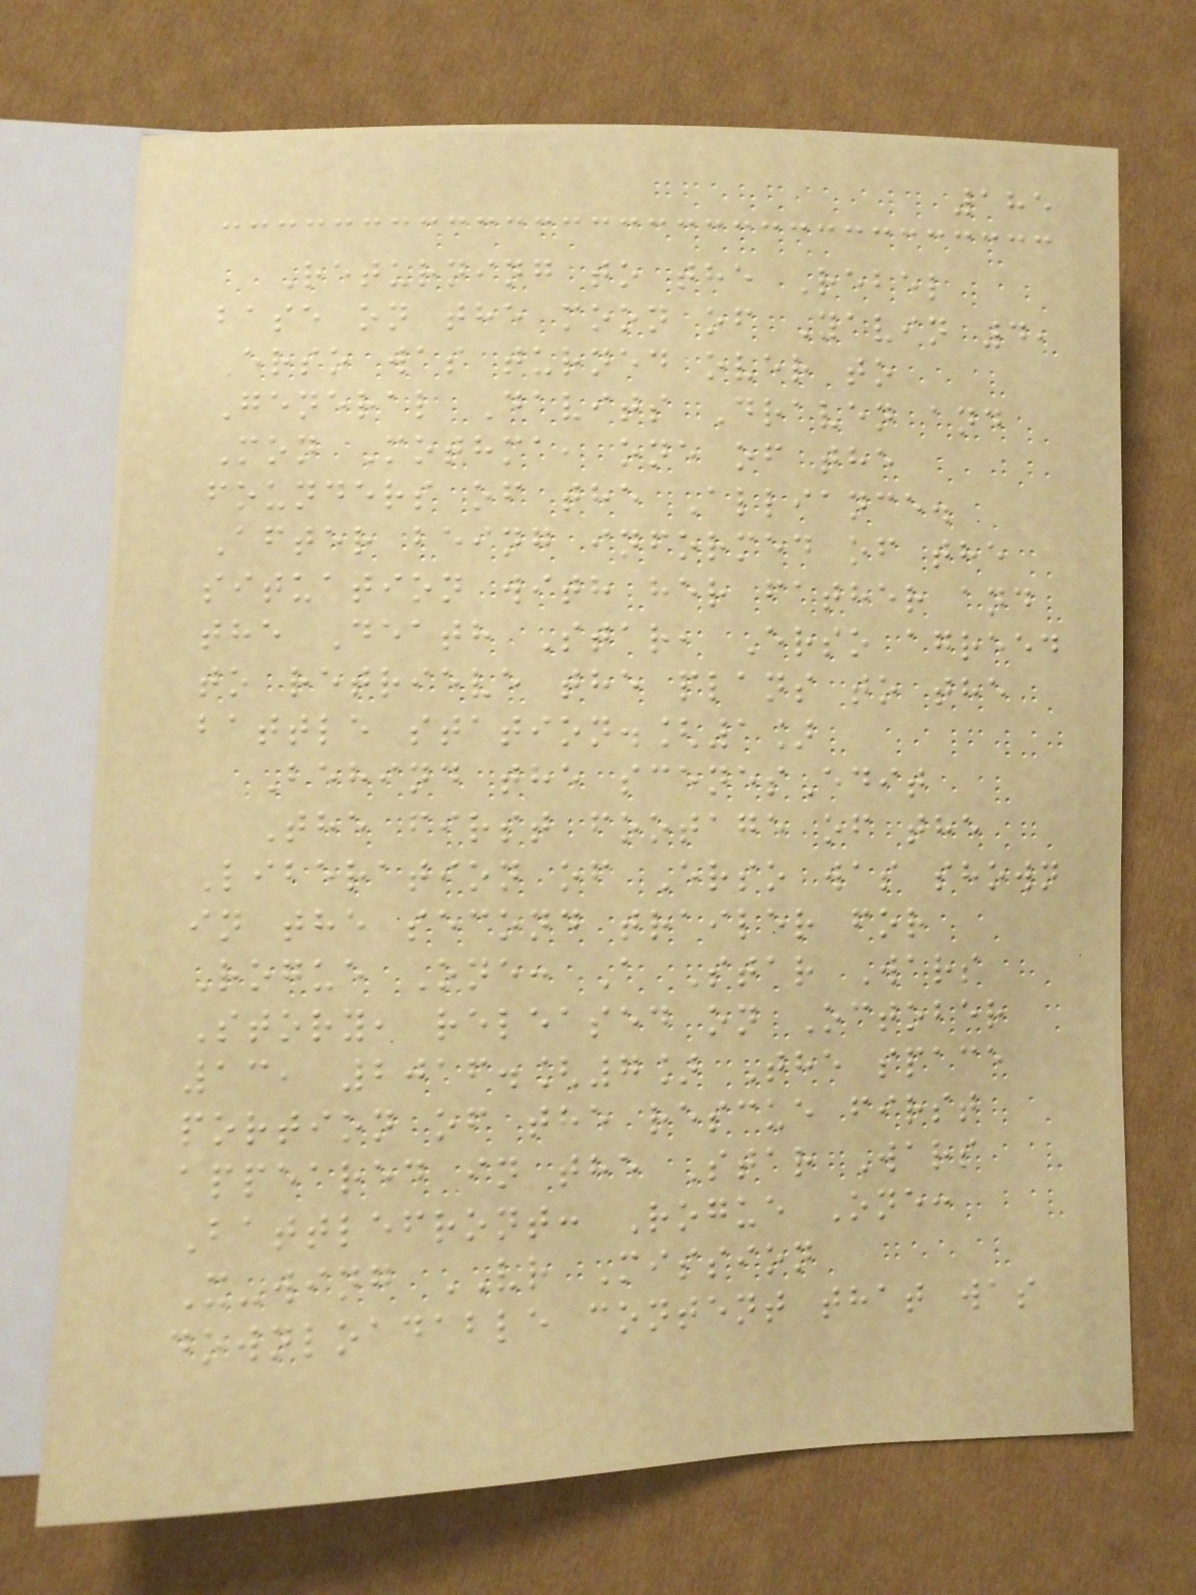185
Returning to the Rebel
base on the moon of Yavin 4,
Erso was turned over to
General Davits Draven and
Mon Mothma, one of the
founders of the Alliance.
After being informed of the
situation with her father and
the Death Star, Erso agreed
to retrieve the plans to the
battle station.[1]
Behind the scenesEdit
The first footage of the
Liberation of Erso was shown
in the second trailer for
Rogue One: A Star Wars
Story, released on October
13, 2016.[7] The space
portion of the rescue first
appeared in the Star Wars
Battlefront: Rogue One:
X-wing VR Mission
downloadable content that was
